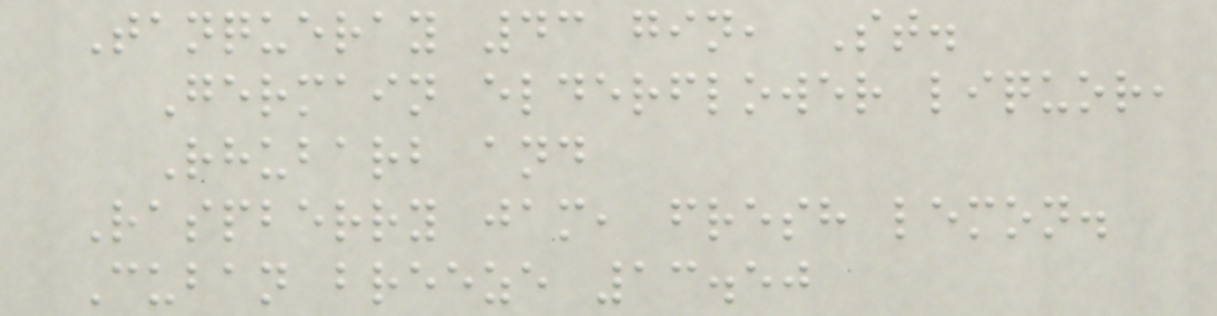Tanqueray 43 gin, St.
Germain elderflower liquor,
Rhubarb and
Raspberry jam, fresh lemon.
Cuban breeze 13.50
